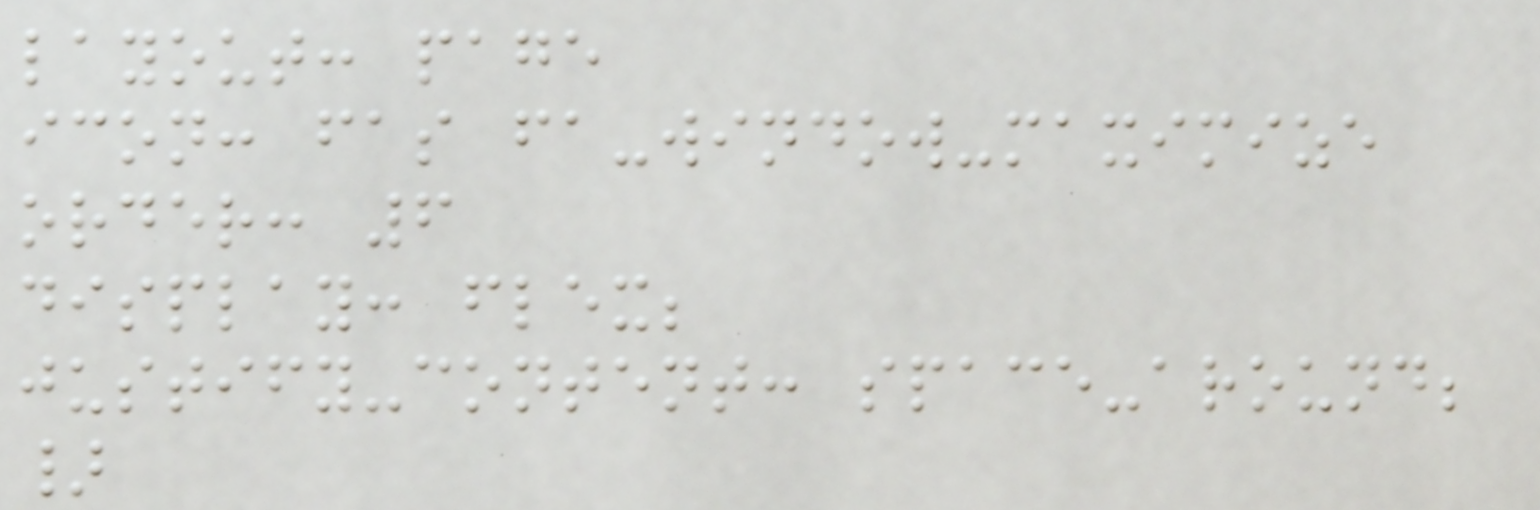layout: page
icon: fas fa-window-maximize
order: 6
display: flex;
justify-content: space-around;
}
